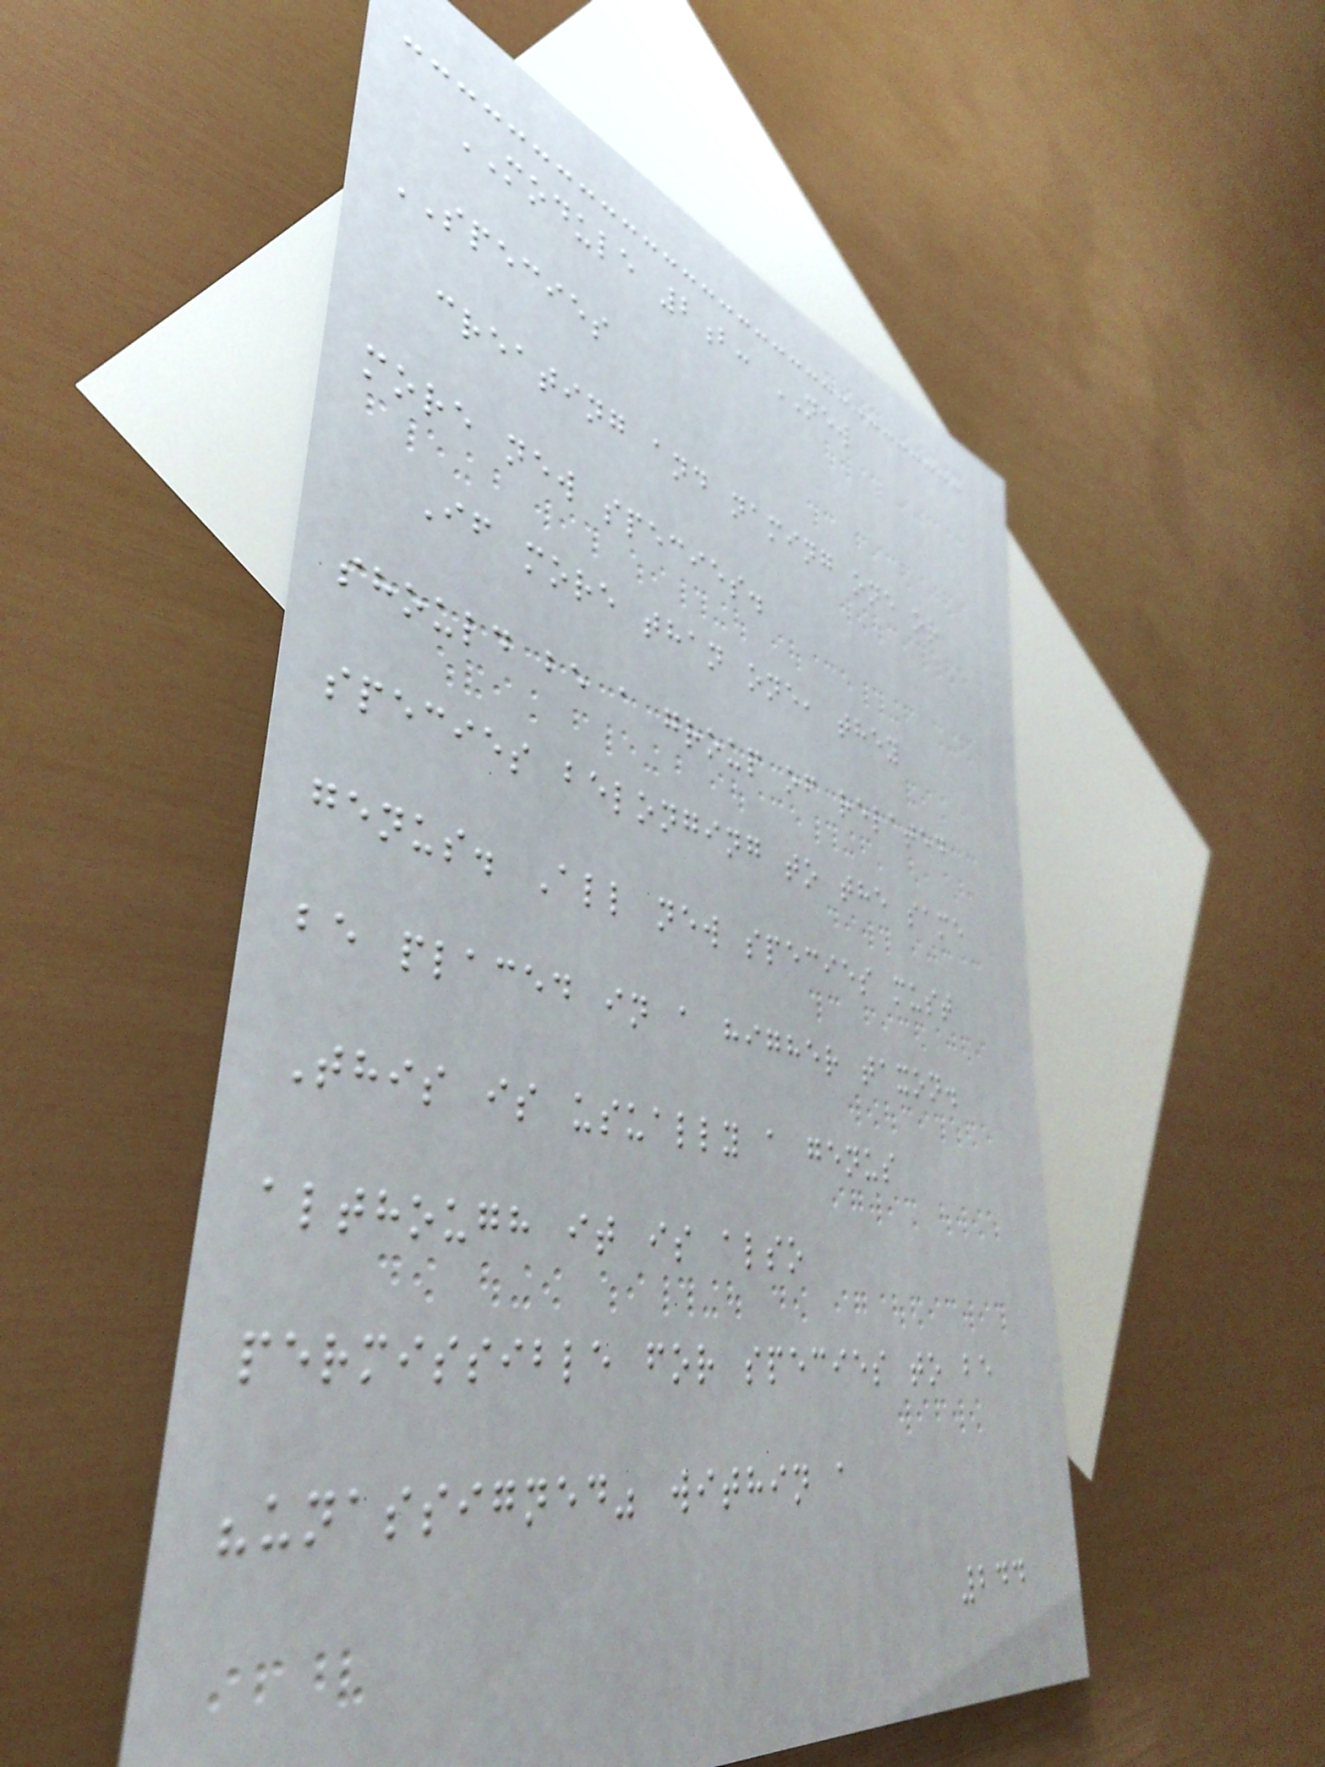MODULE 2b: NEW
SPECIES
creating and naming one or
more new species.
If more than one, they
should be a group of related
species belonging to the same
genus. All new species must
be placed in a higher taxon.
This is usually a genus
although it is also
permissible for species to be
"unassigned" within a
244
